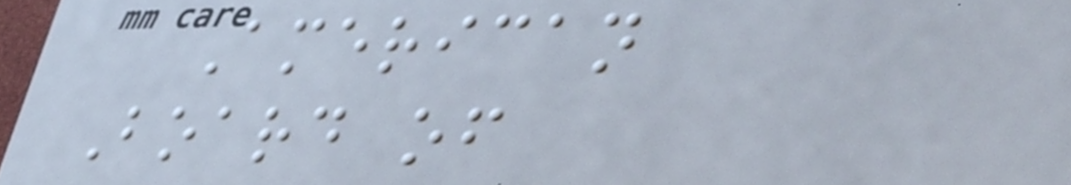American
Board of
